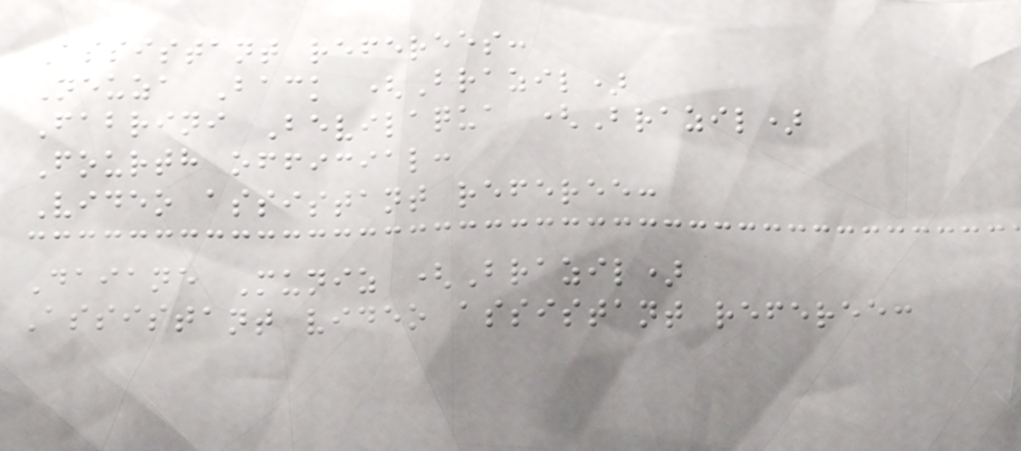Assistant referees:
Neuza Back (Brazil)
Fabrini Bevilaqua (Brazil)
Fourth official:
Video assistant referee:
Daiane Muniz (Brazil)
Assistant video assistant referee:
